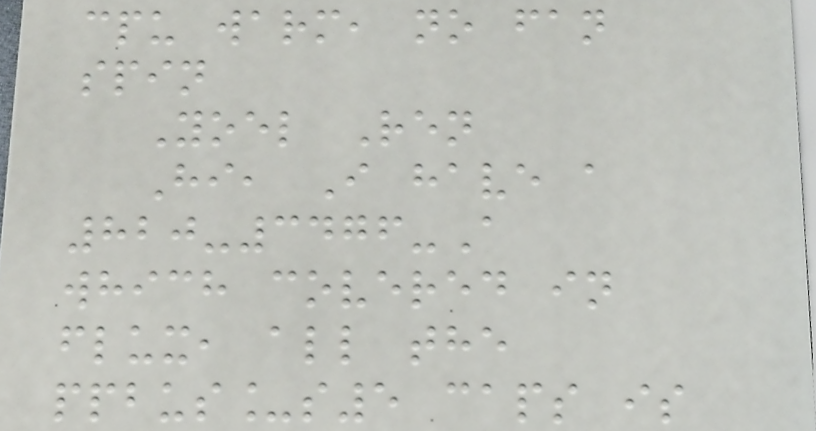cpu warm, no fan
spin
Yoel Ren
Hi, I have a
820-3476-A
which covered in
flux, all the
ppbus_s5 caps is
